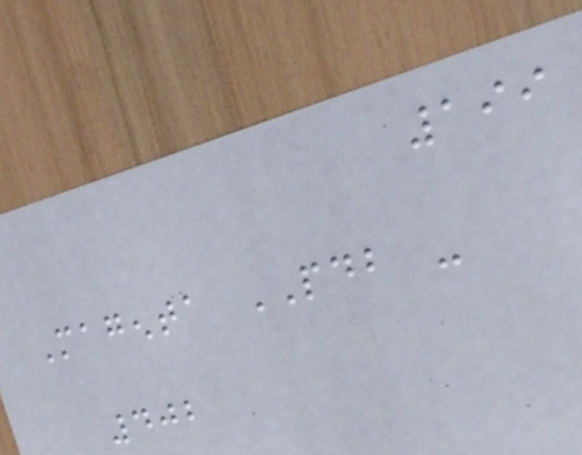199
Magenta PDB -
402
